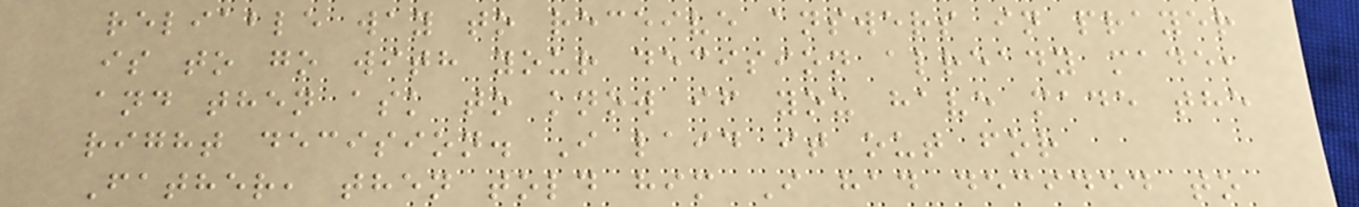reliable way to receive answers in prayer
is to go with your decision already made,
and then ask to know if you have made the
right decision. I laid it out for
Father, then told him I had decided to
